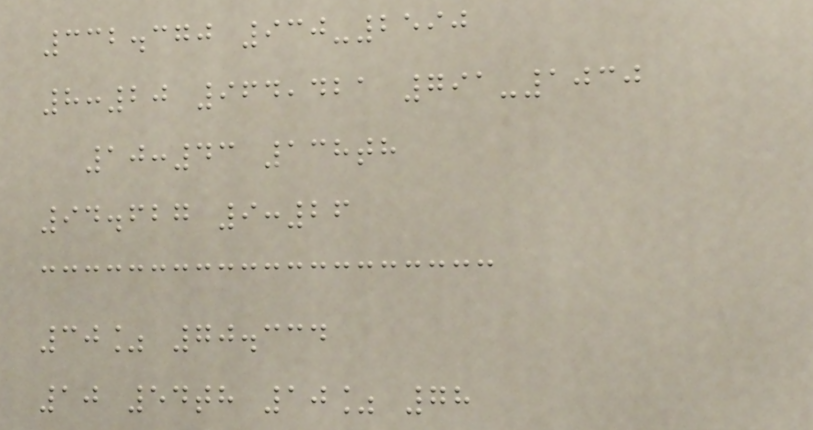332.370 930-2590
8:20 964,421 791-1030
10:43 138th
94.627 9:26
30% 70.334
10 54th 10% 78
